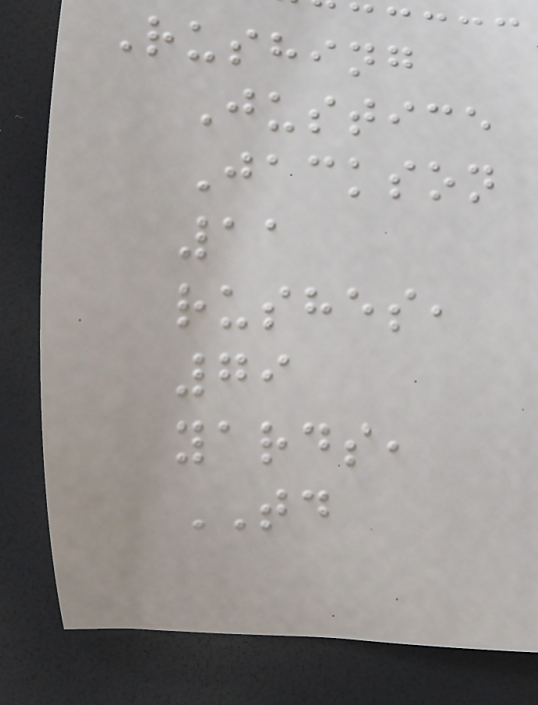Rushing
Justice
Jackson
11
rushes,
79
yards,
TD
